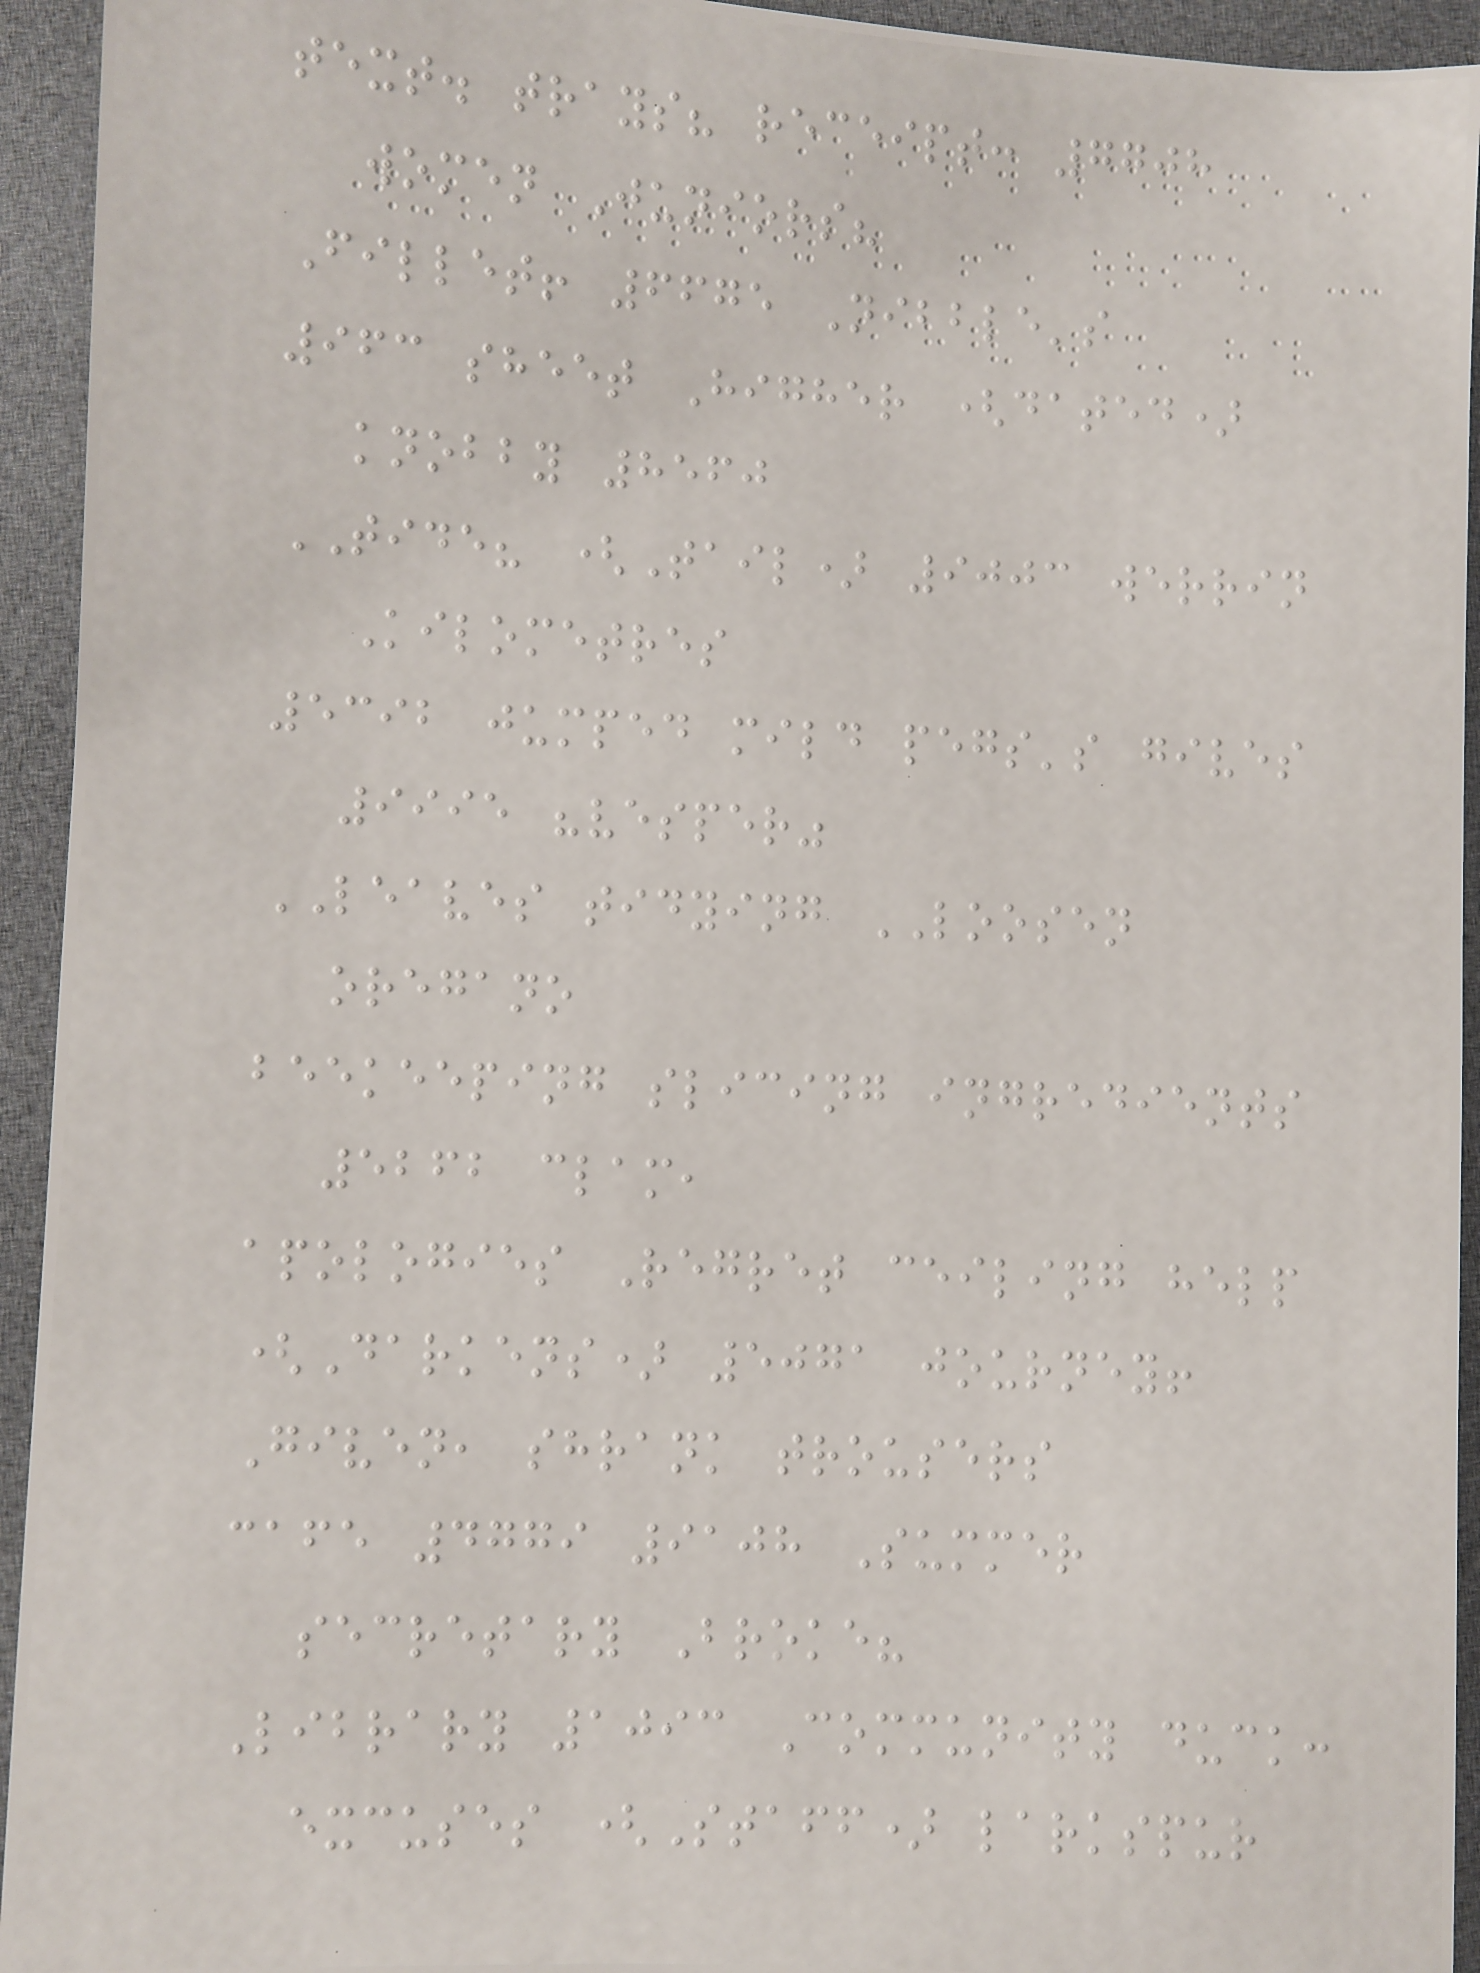text. trays? receipt: 7708
women Juniors?
Fillet! 6675 Nibble's
963 sheet Higher (dated)
knobby 8560
TIDE? (Tail) 9003 werrin
Kilometres
5392 jumped mild pegs's gives
9995 "vesper"
LEAVES tidying LOOSEN
oregano
beekeeping slicing ingredients
5262 clam,
apologies Regret ceiling help
(Darkens) 5071 journey!
Given, shrank trousers
cafe 4779 9108 Summer
secretary Broke?
Library 1093 Community duck:
excuses (Staff) larkspur
